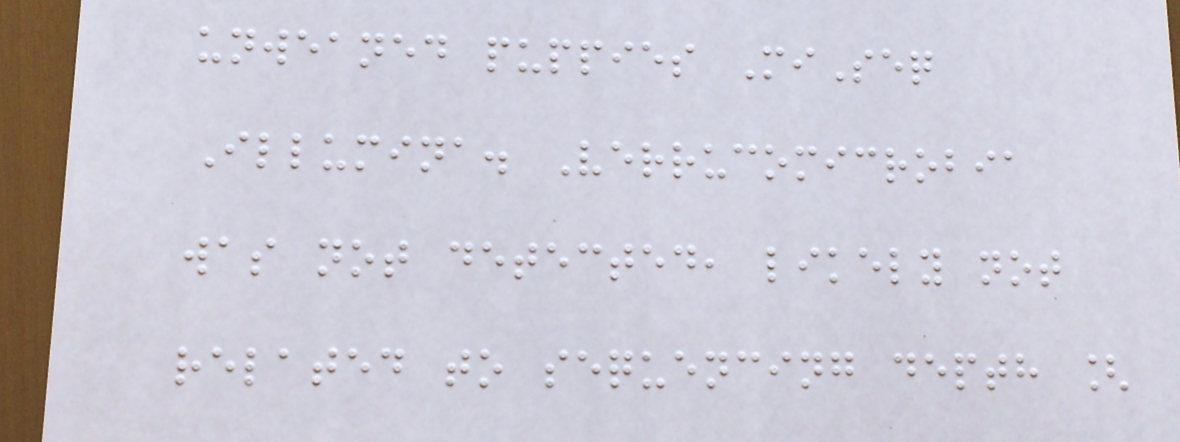unweaned puppies MiSeq
Illumina. Verrucomicrobia
was not detected, likely not
related to sequencing depth [
